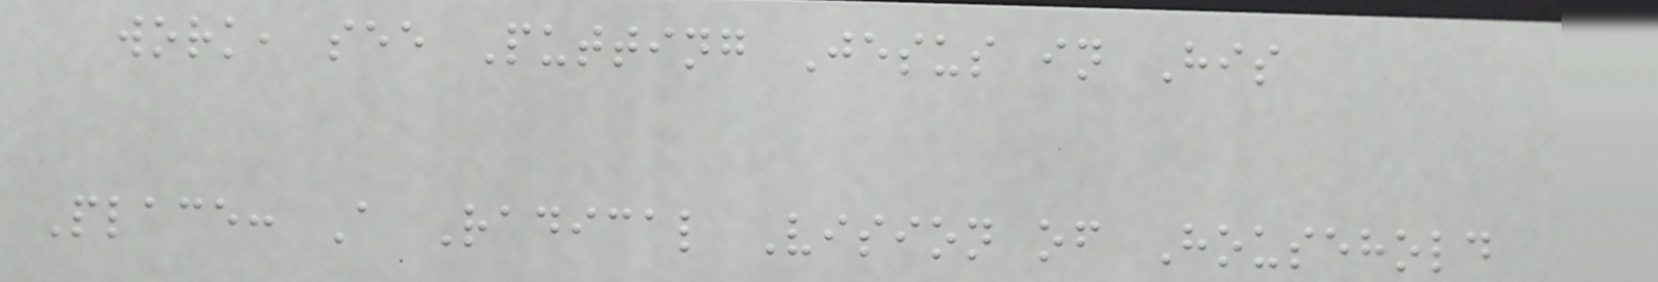work, see Putting Jesus in His
Place: A Radical Vision of Household
